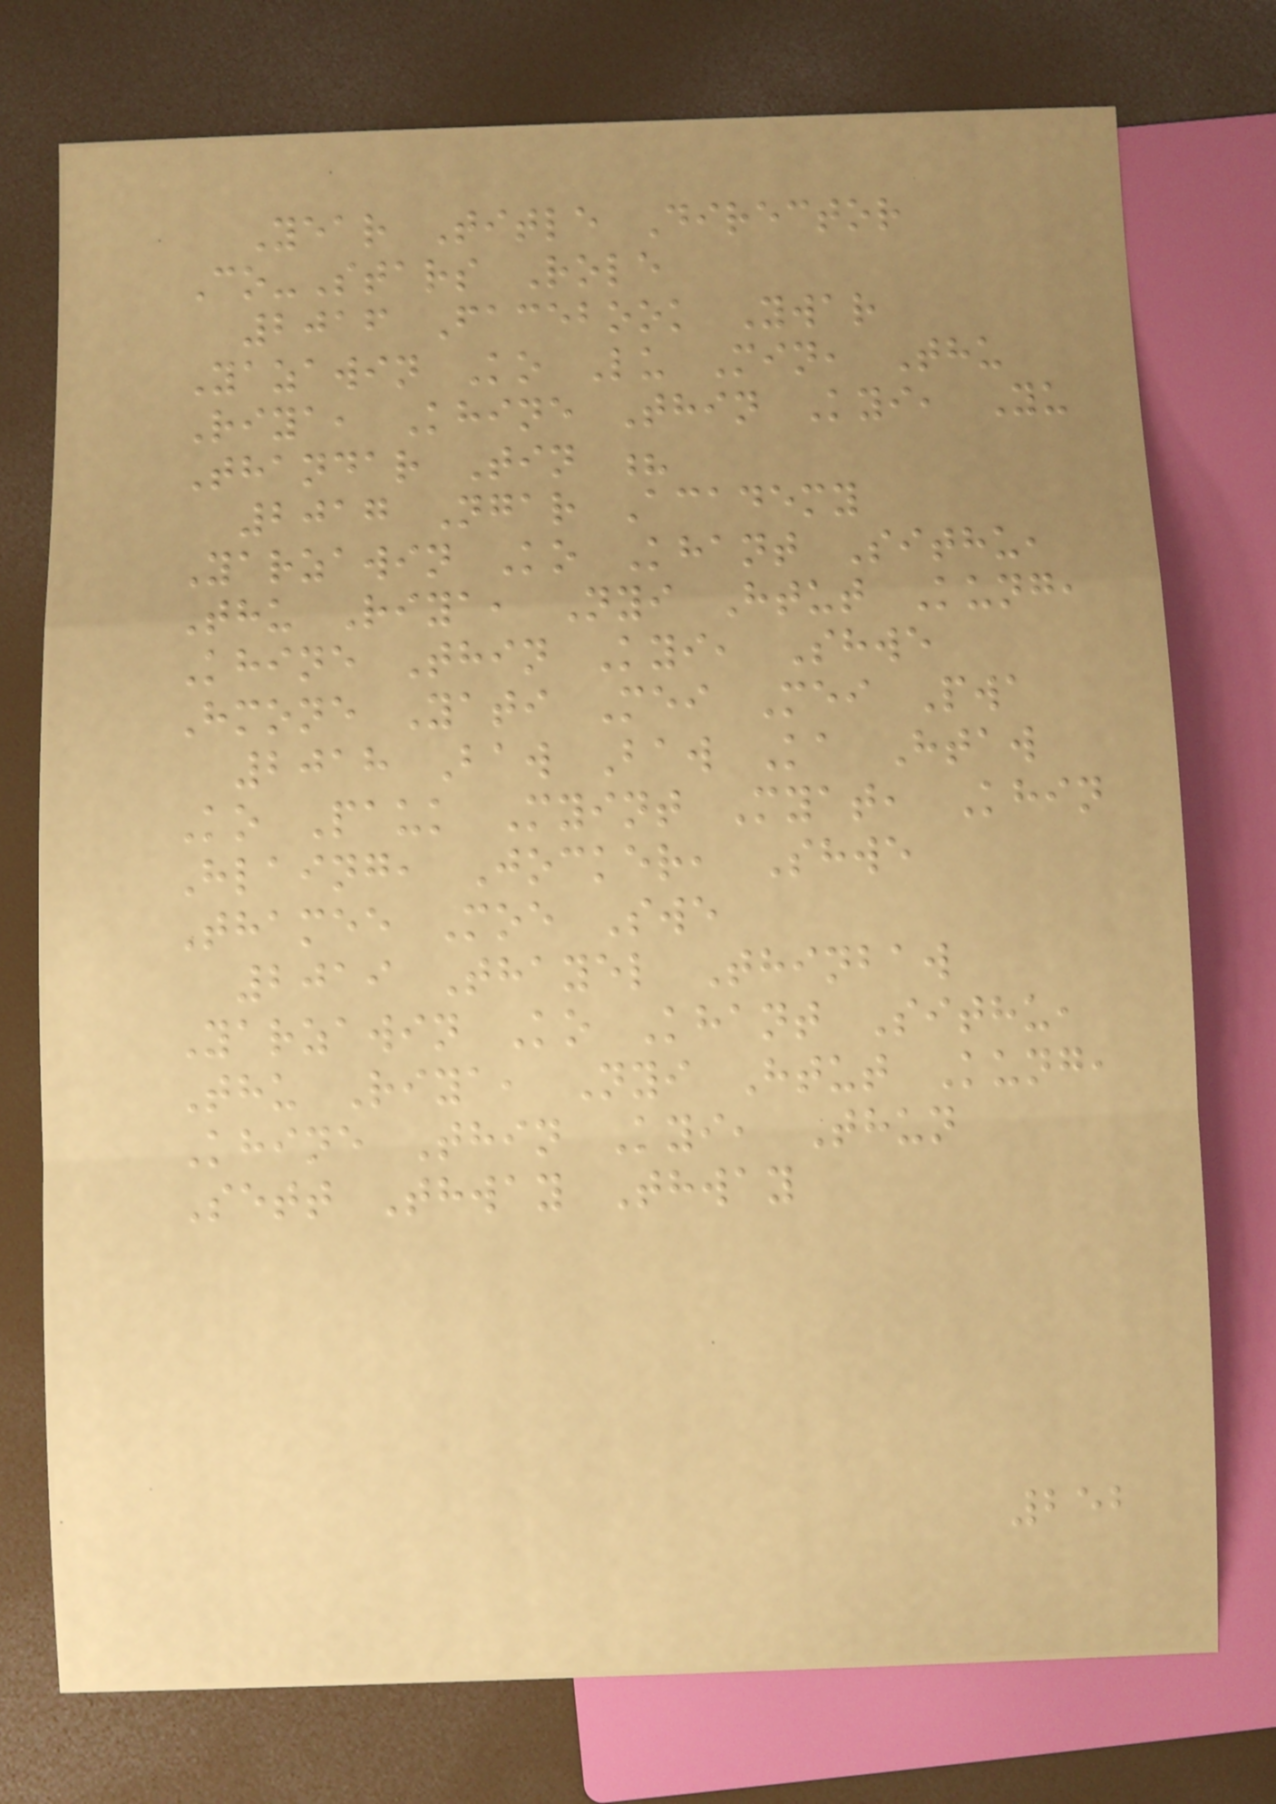Year Title Director
Co-Stars Role
2016 Facebook Ywar
Yazawin Ko Lu Min, Thu
Riya, Khine Thin Kyi, Yu
Thandar Tin ?
2017 Ngar Academy
Yarzawin Ko Khant Sithu,
Thu Riya, Nyi Htut Kung,
Khine Thin Kyi, Shwe
Hmone Yati Mei Mei Pwa
2018 Baw Baw Ka Htaw
Ko Pauk Myint Myat, Khin
Hlaing, Jocker, Shwe
Thamee Moe Swe
2019 Thayel Thinbaw
Yarzawin Ko Khant Sithu,
Thu Riya, Nyi Htut Kung,
Khine Thin Kyi, Thun
Sett Thway Thway
252
